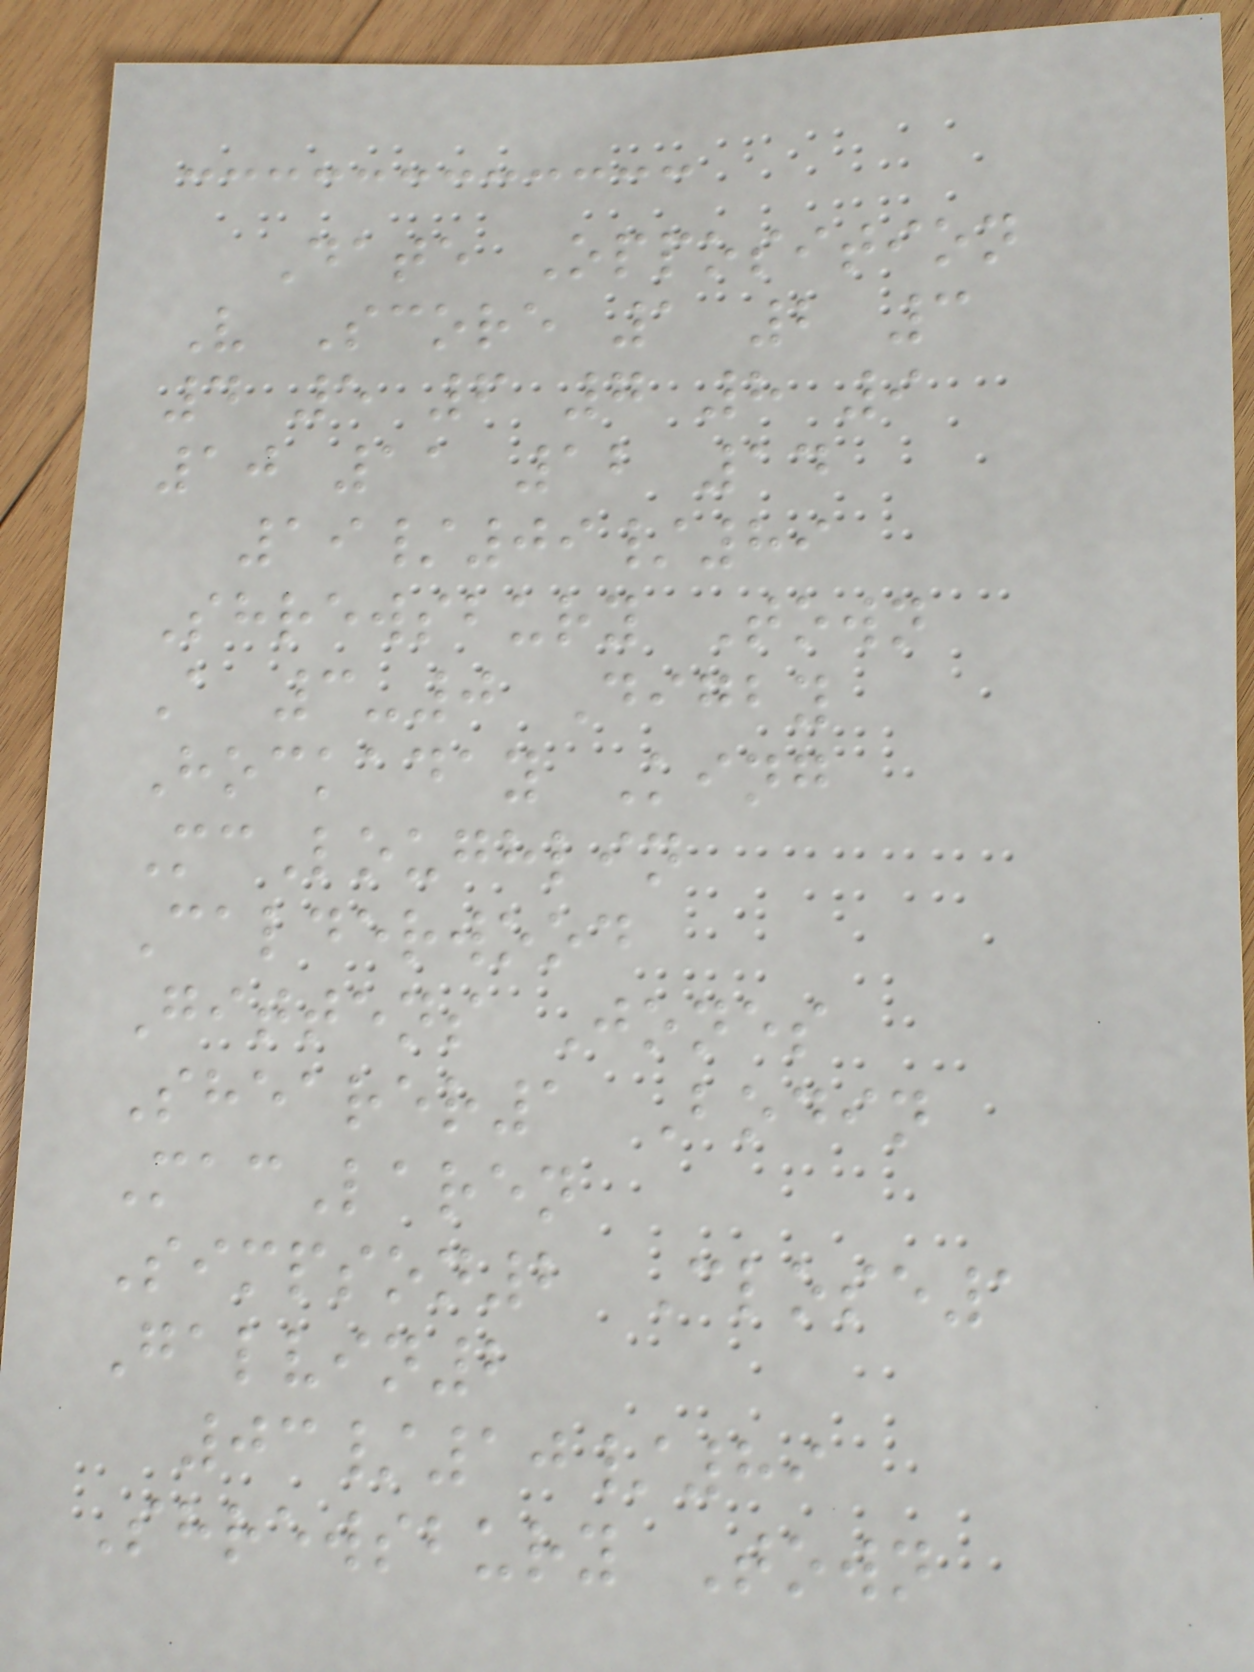Date Opposition
V Score 1 2 3
4 5 6 7 8 9
10 11 12 14
19/09/89
Shrewsbury Town
A 3-0 Digby
Hockaday King
McLoughlin
Calderwood
Gittens Jones
Shearer1 Bodin
MacLaren
Simpson2 Close1
Galvin2
03/10/89
Shrewsbury Town
